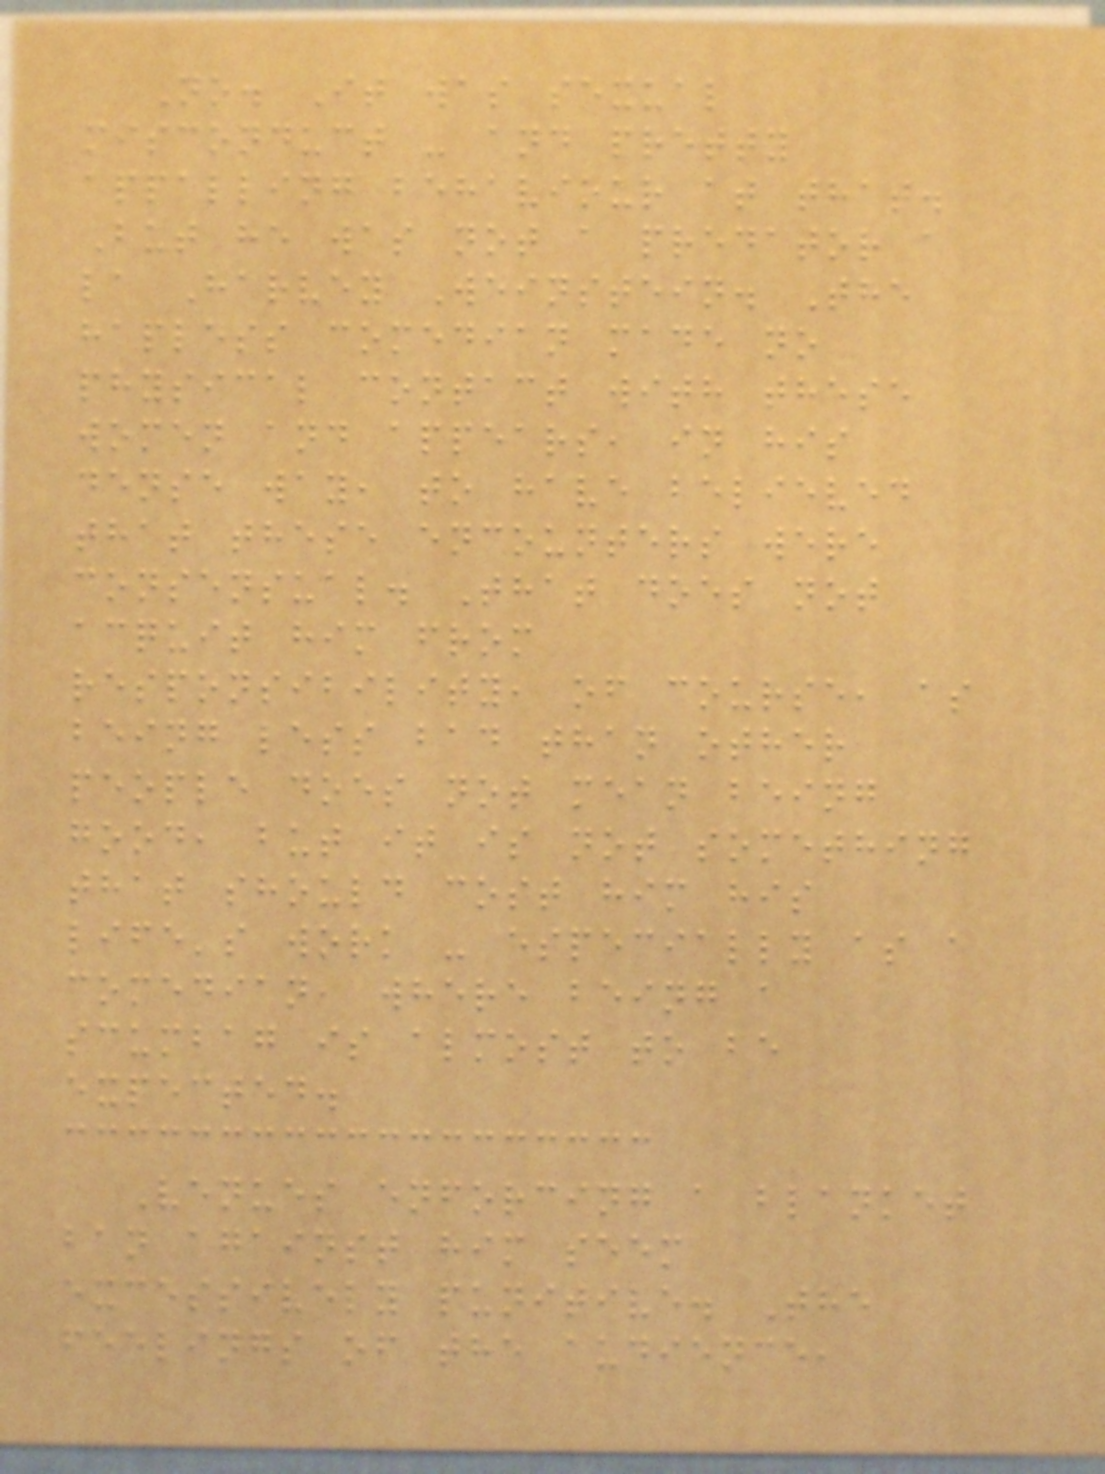No. It was sexual
misconduct - and pretty
appalling behaviour at that.
But he was not a predator a
la Harvey Weinstein. The
hapless comedian made no
physical contact with these
women and appears, in his
dense way, to have believed
that these encounters were
consensual. That does not
acquit him from
responsibility, of course, as
being less bad than other
people does not mean being
good, but it is not something
that should cost him his
life's work - especially as a
comedian, where being a
scumbag is almost to be
expected.
Venues enforcing a blanket
ban against him seem
excessively punitive. The
feelings of the audience,
